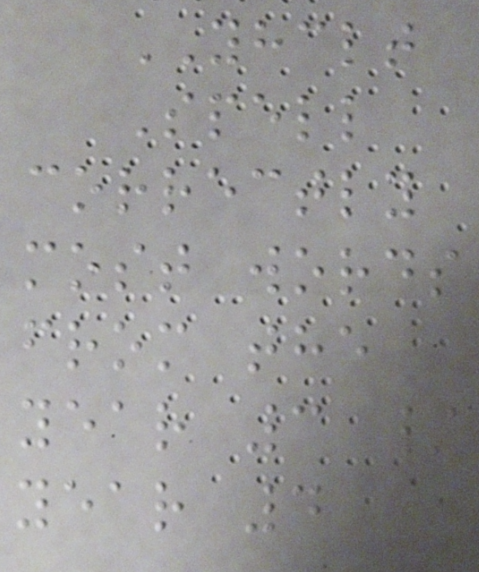YHCLT
Spell
correctly
most words
from the
year 3 /
year 4
